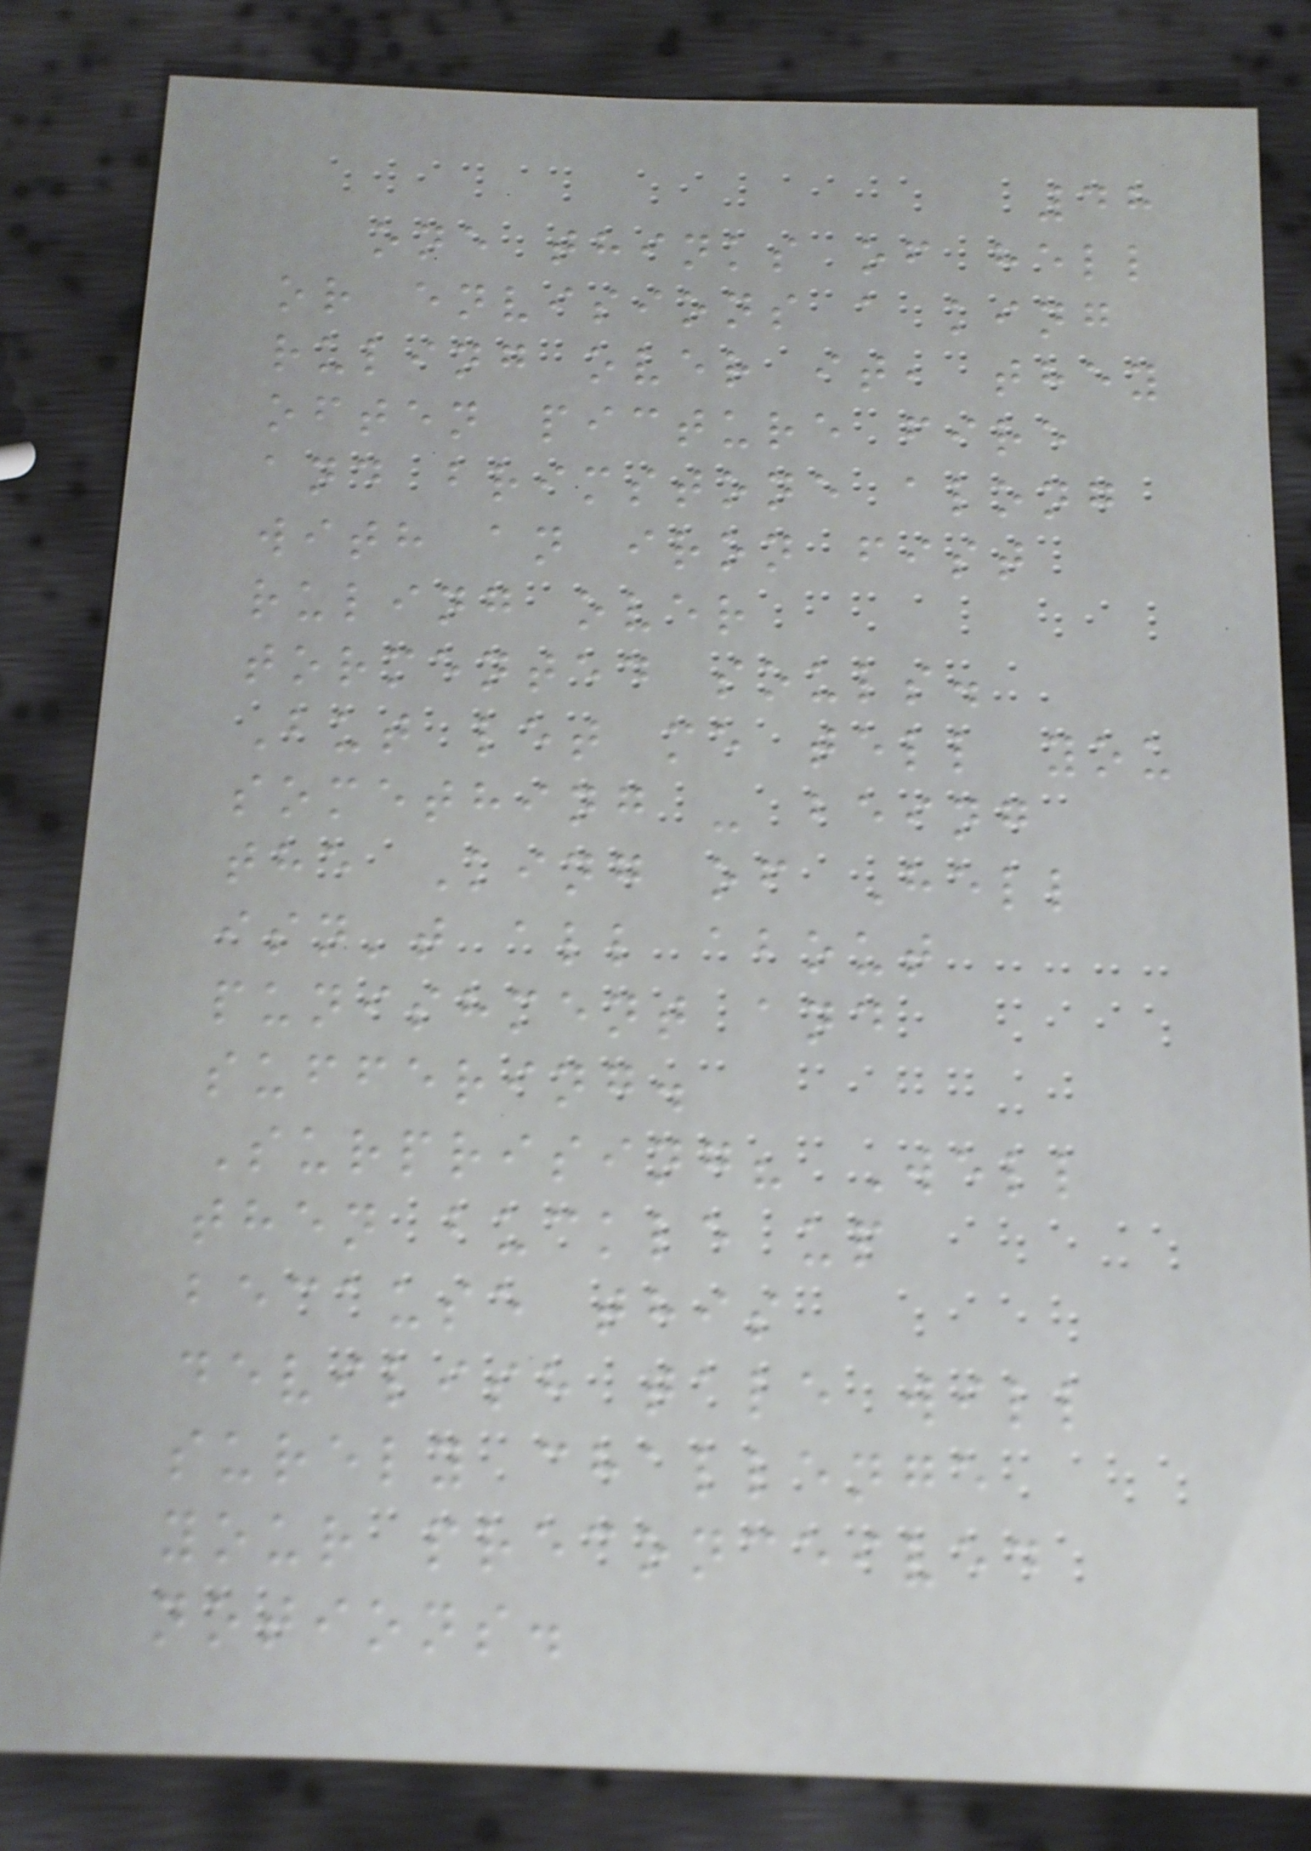48
one thinks of hell
or envisions a king
ruling over it, they
often picture fire
and brimstone along
with an iron fist
ruling over
tormented souls.
But let me tell you
something - being
the King of Hell
isn't all about
punishment and
suffering.
Surprising? Well
then buckle up
because this
devilish tale will
surely challenge
your preconceived
notions.
